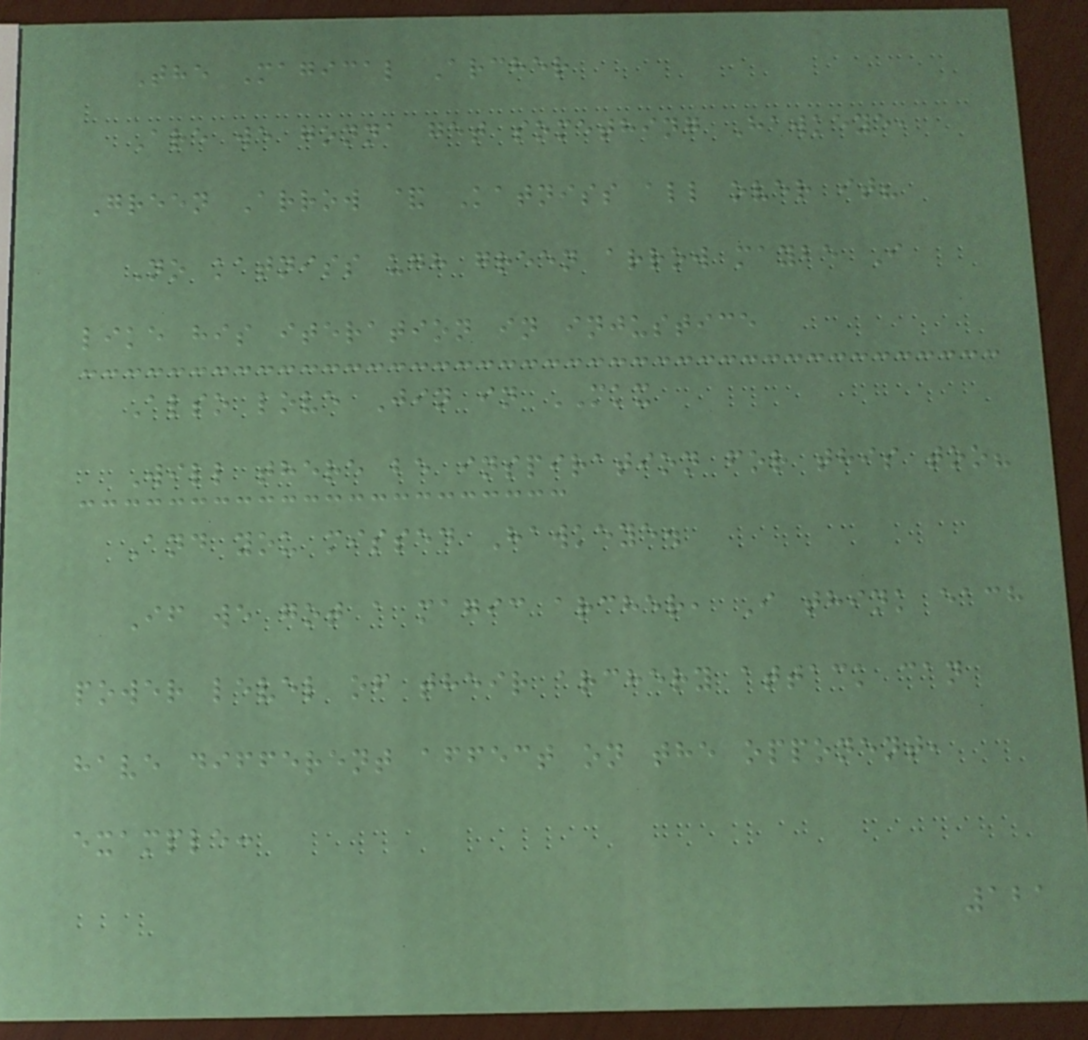The Magical Archer
Are we gonna get something Hawkeye,
Green Arrow & Katniss all over it?
No katniss ugh green arrow maybe I
like his iteration in injustice
Also love Jin in MKX
Will there be inspiration for this too?
And you missed Hawkeye.
If we got a magic archer, I think each
power level of their archery attack can
have different affect on the opponent,
example:
121
